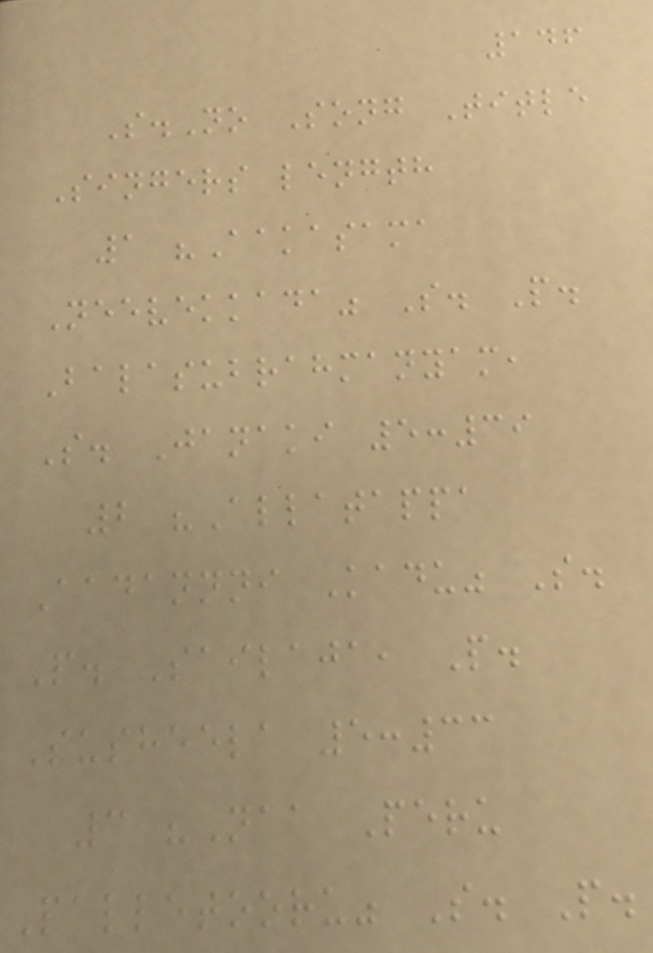146
S.No Song Title
Singers length
1 "Aakasama
Neevekkada" S. P.
Balasubrahmanyam,
S. Janaki 5:39
2 "Allatappa
Aadannni Kadu" S.
P. Sailaja, P.
Susheela 5:33
3 "Naa Peru
Palletooru" S. P.
